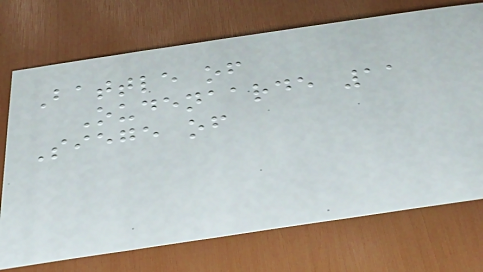Battle of
Oudenaarde 11
Siege of
